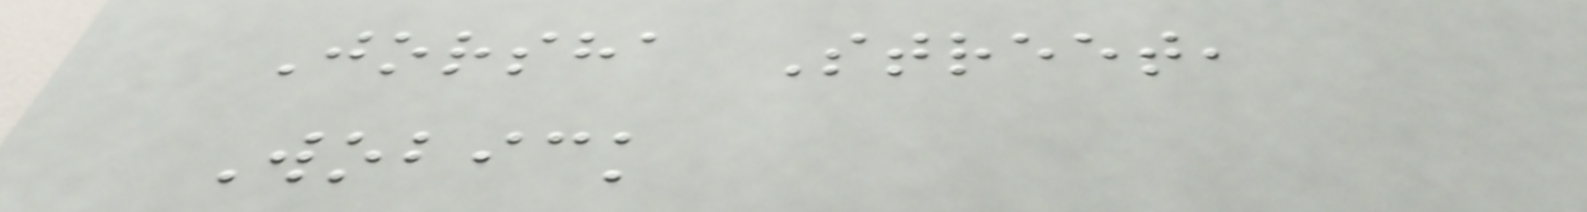Jorsha Street,
Wobick
